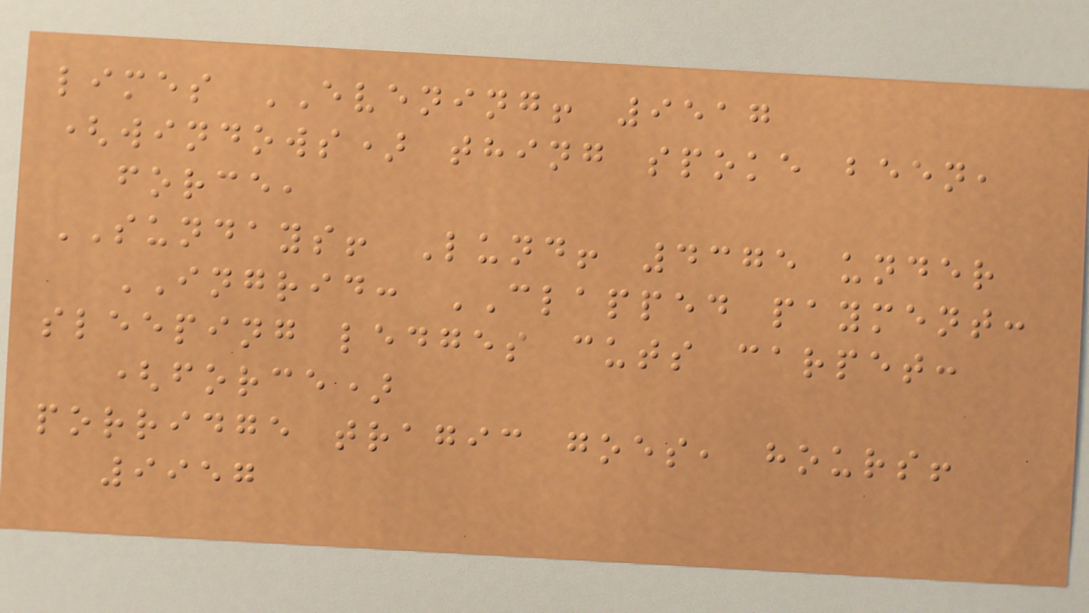limes EVENING! 9517
(windows) thing spoke been,
force,
SUNDAYS! Lund! 4375 under
INGRID: CLAPPED payment:
sleeping ledges cuts carpet:
(force)
porridge tragic goes, hours!
9957
